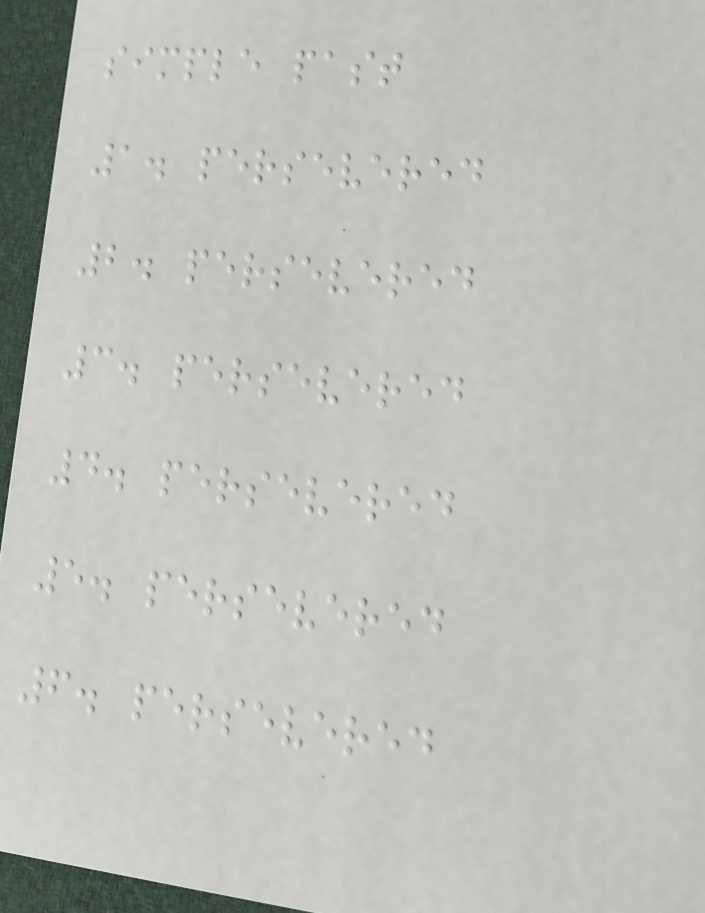simple past
1. persevered
2. persevered
3. persevered
4. persevered
5. persevered
6. persevered
